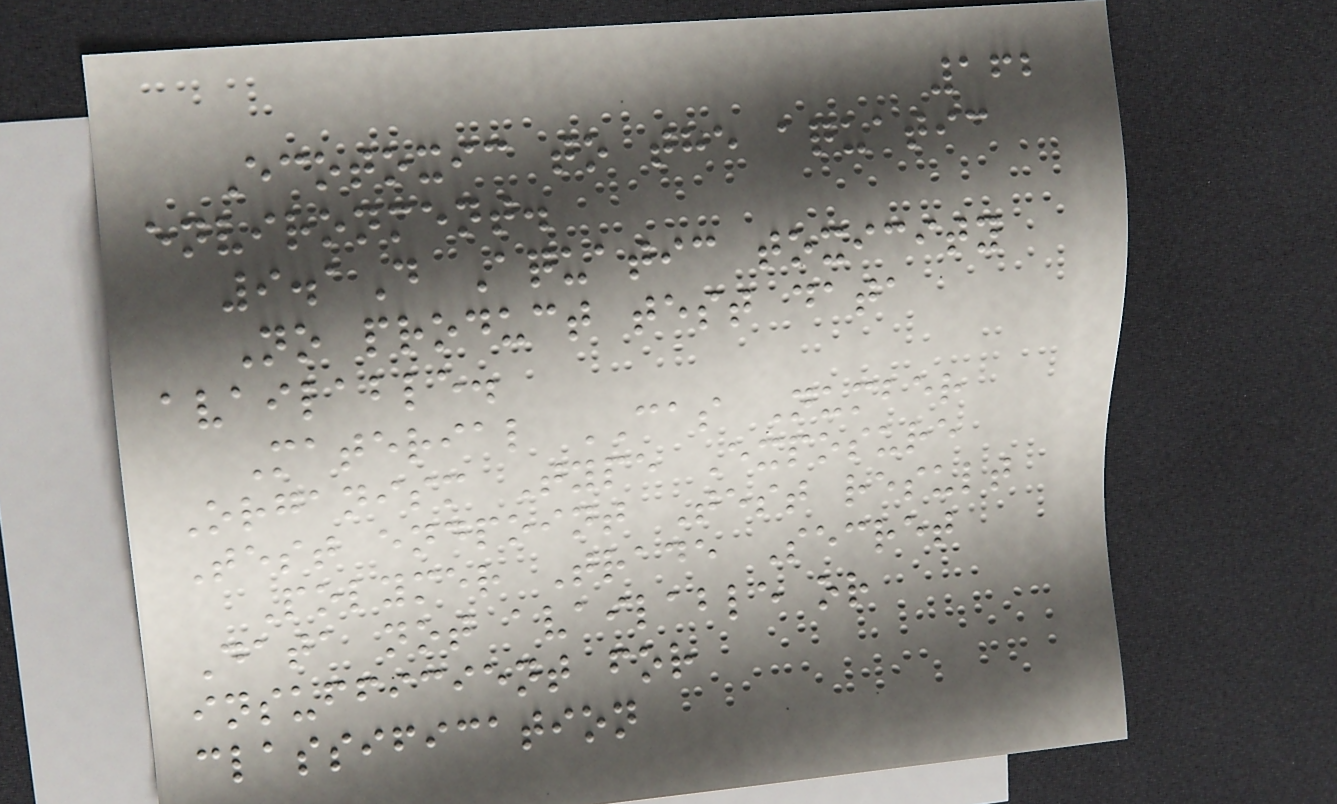162
Ecotoxic to the aquatic
environment.
9.1D Aquatic toxicity
No product test data
available.
Material CAS Number
Organism Type Exposure
Test endpoint Test result
Polymer Trade Secret
Data not available or
insufficient for
classification
